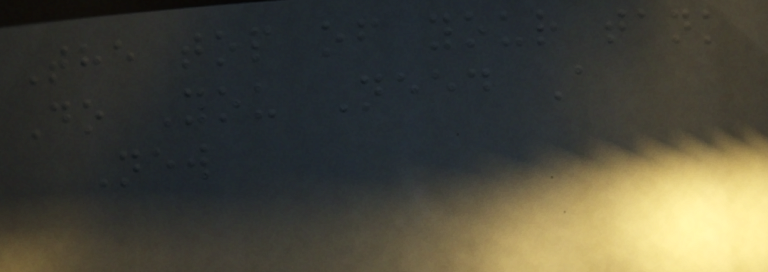The top of your tank
Do You Need A
New
